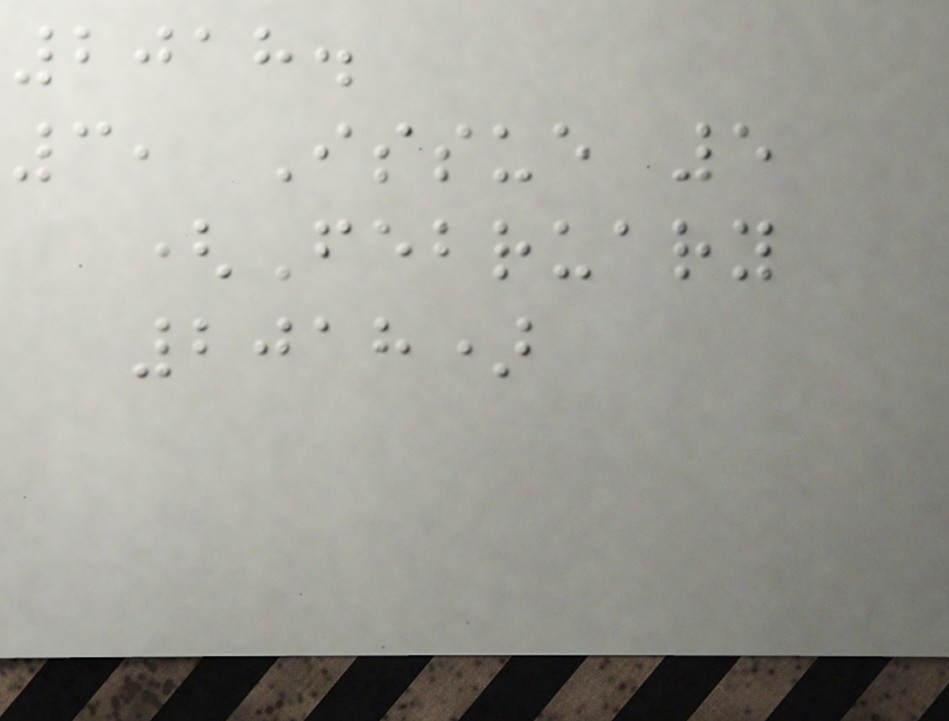2018.
3, Issue 5
(February
2018)
